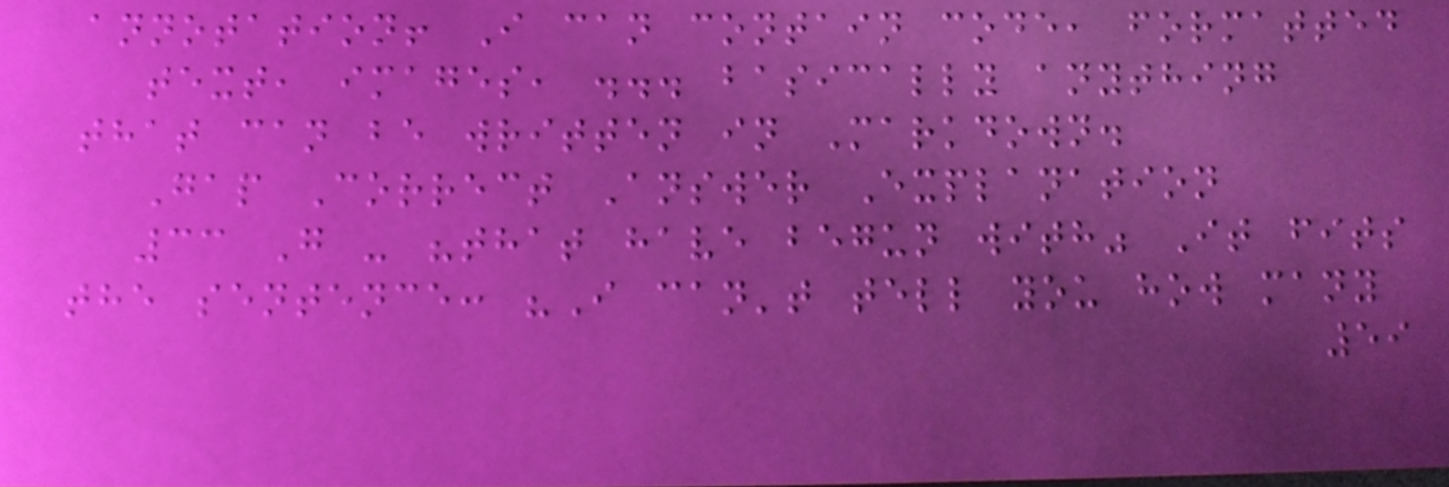annotation! I can contain code, formatted
text, images, ... basically anything
that can be written in Markdown.
Gap Correct Answer Explanation
33 G - "that have begun with" It fits
the sentence: "I can't tell you how many
59
